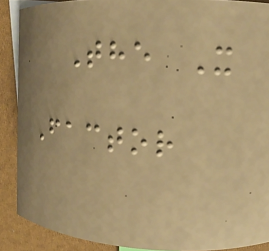The X
Factor
